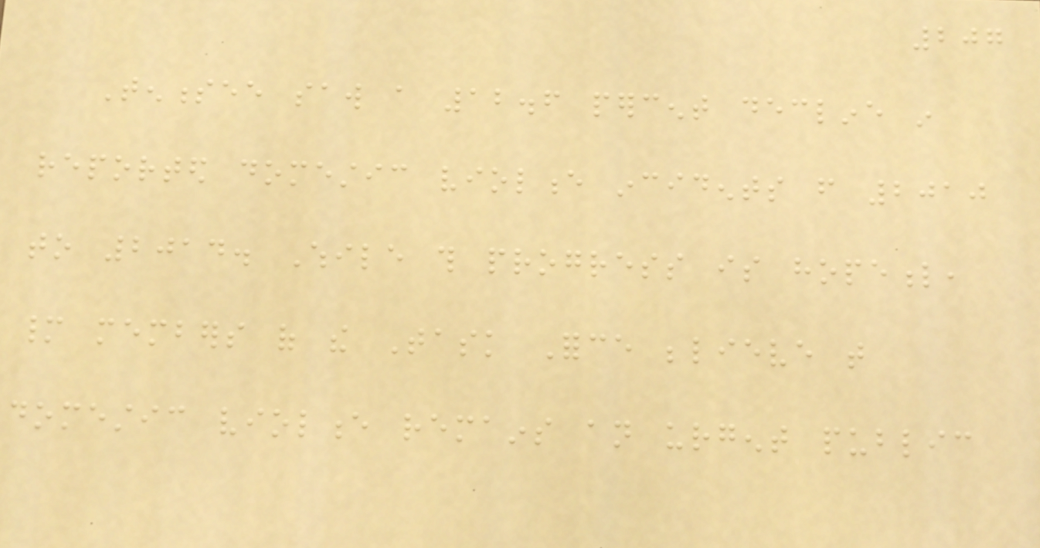207
Tennessee saw a 12.6 percent decline in
reported domestic violence incidents from 2010
to 2014. While this progress is hopeful,
many members of the Task Force believe that
domestic violence remains an urgent public
